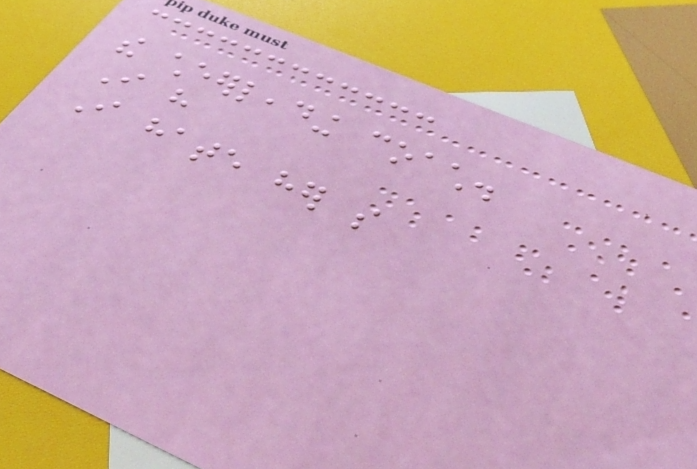the cheerleading coach.
I have
I hate her so
